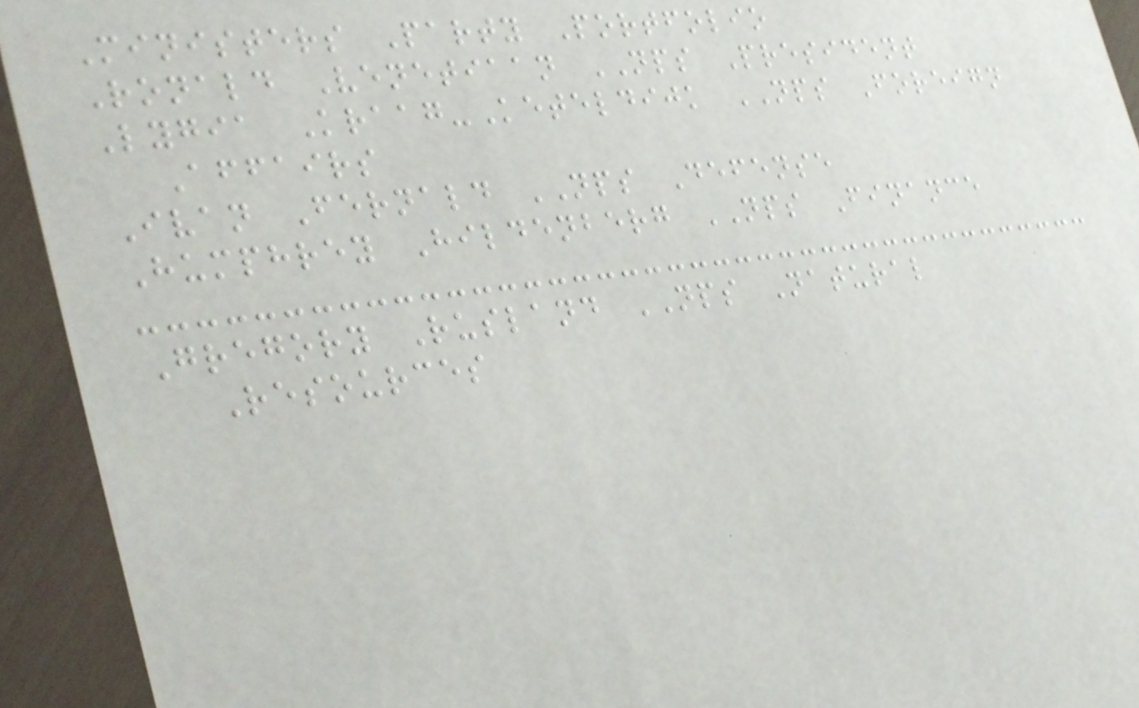Ministers Party Portfolio
Ronald Venetiaan NPS President
Lygia Kraag-Keteldijk NPS Foreign
Affairs
Ivan Fernald NPS Defense
Humphrey Hildenberg NPS Finance
Gregory Rusland NPS Natural
Resources
